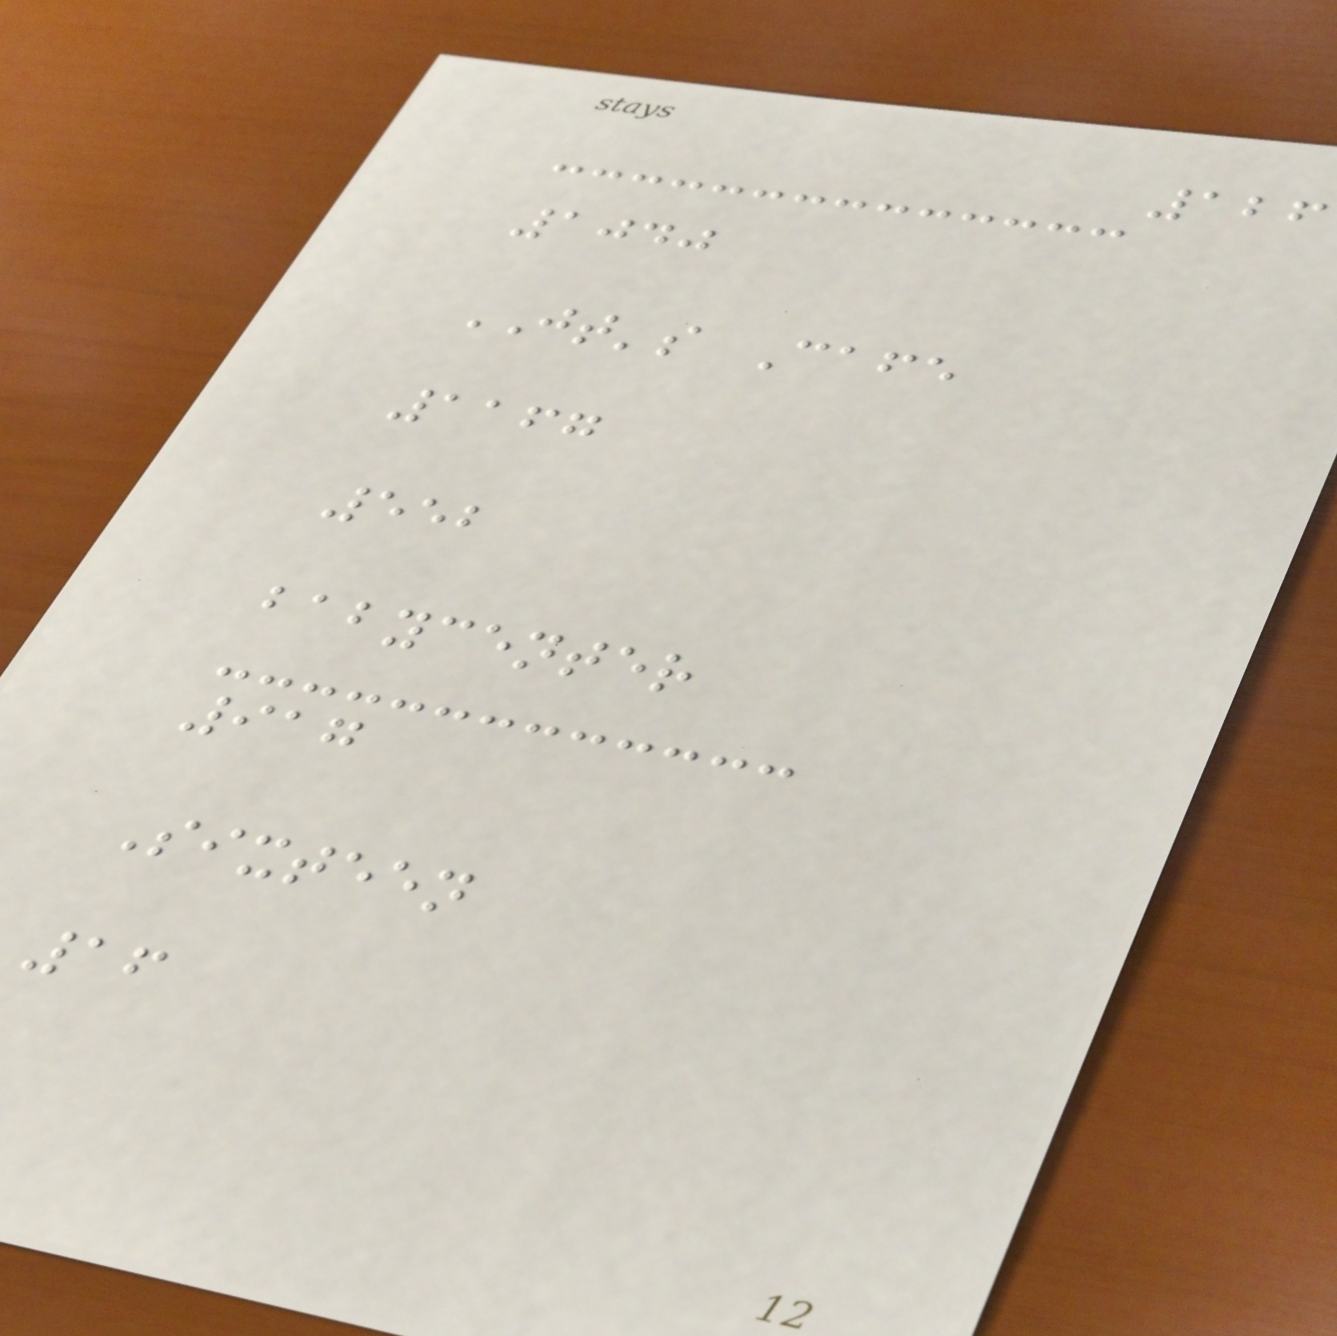126
1040
JT's Cafe
1167
552
babycenter
917
Sixteen
16
